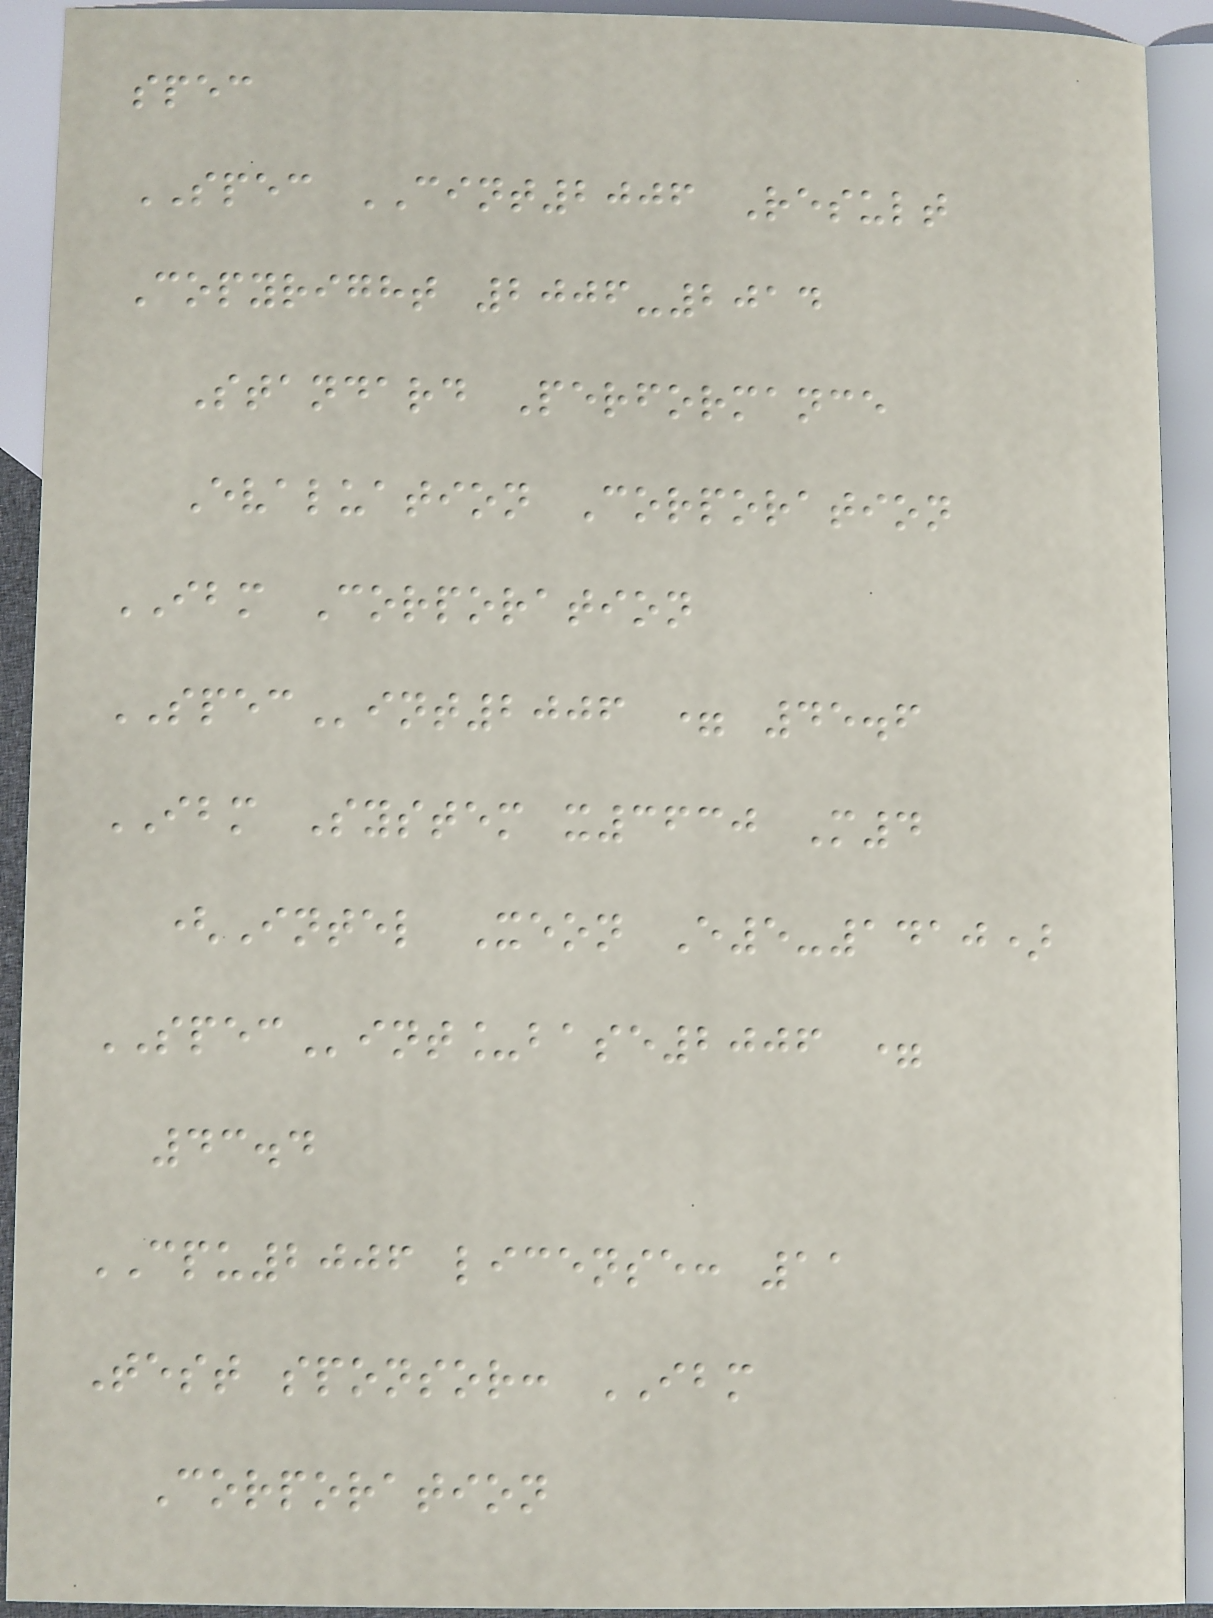spec
SPEC CINT2006 Result
Copyright 2006-2014
Standard Performance
Evaluation Corporation
IBM Corporation
SPECint2006 = 45.6
IBM System x3630 M4
(Intel Xeon E5-1410)
SPECint_base2006 =
43.4
CPU2006 license: 11
Test sponsor: IBM
Corporation
